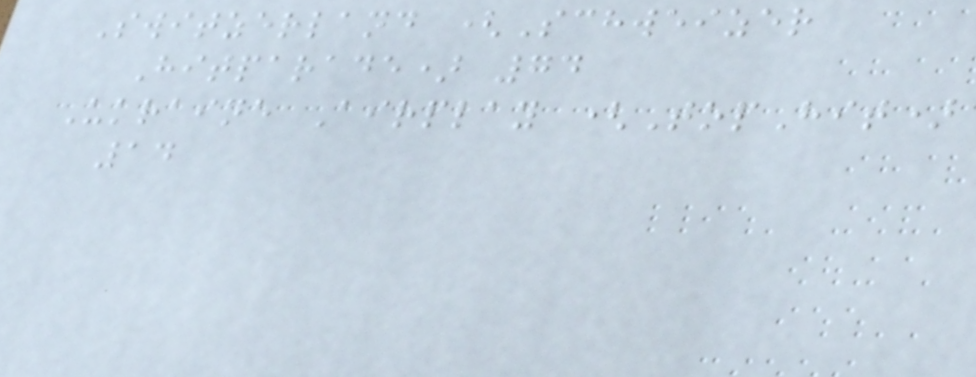Switzerland (Schweizer
Hitparade) 74
Ukraine Airplay (TopHit)
14
